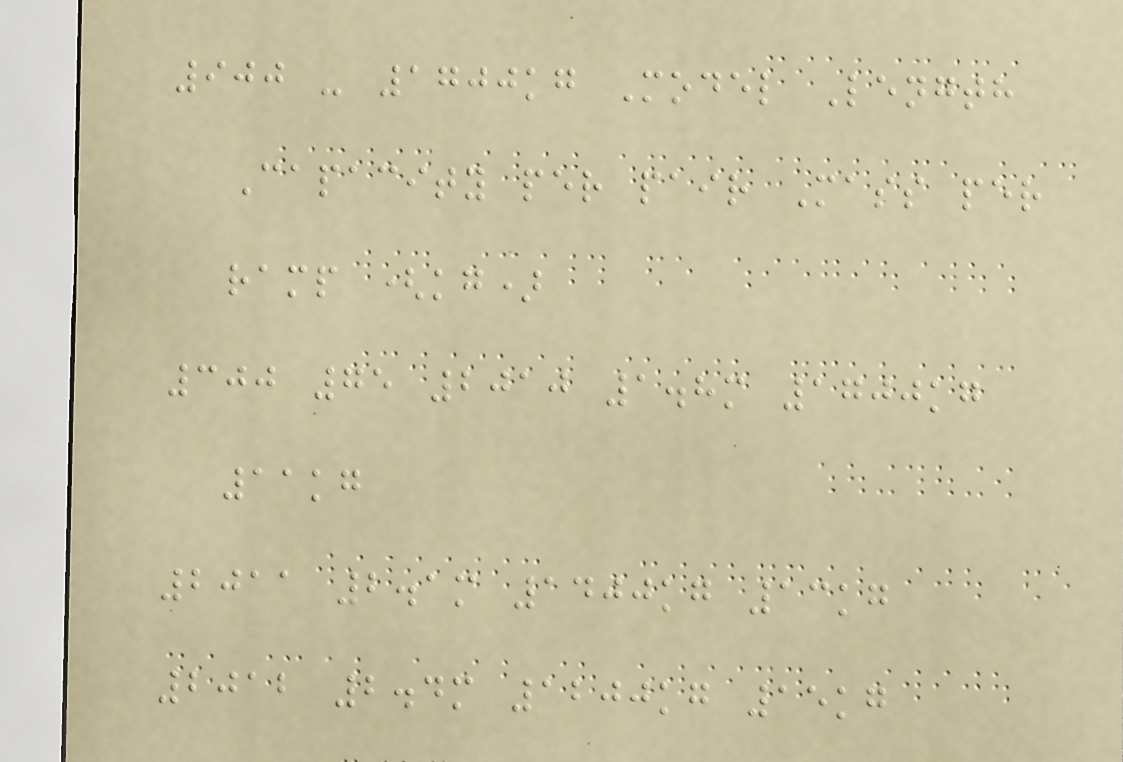900 - 1700kg Model Length
Capacity per pair Mass per
ramp (kg)
300 75 2010 1.8m 1700kg
11kg
2011 2.1m 1400kg 13kg
2012 2.4m 1200kg 15kg
